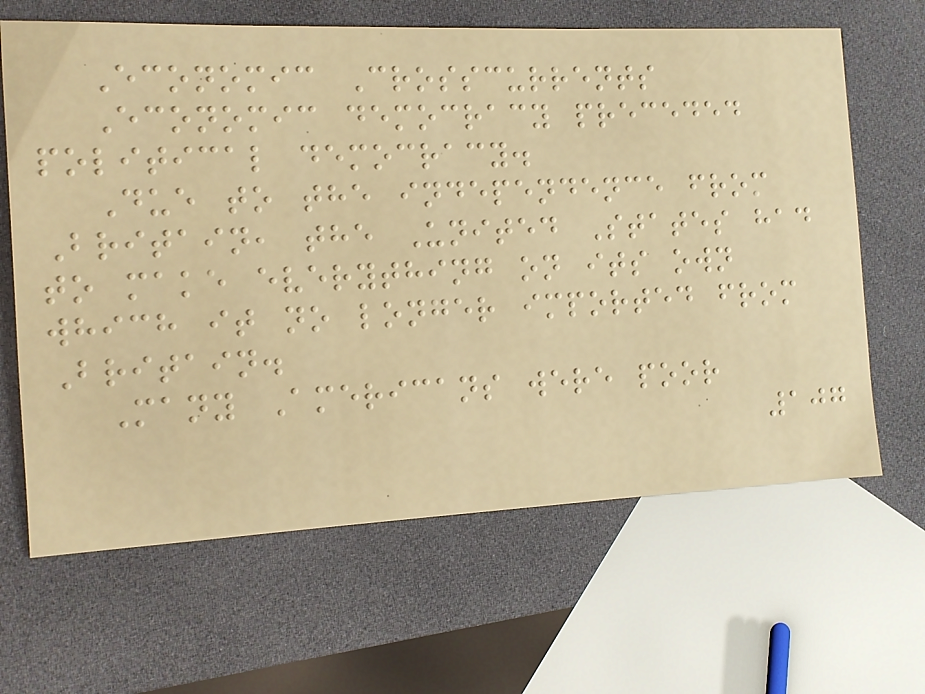Economic Crosscurrents
Economic democracy preceded
political democracy.
Due to the independence from
Britain, the United States had
to make everything on its own
which it no longer imported from
Britain.
Many Americans were poor
107
